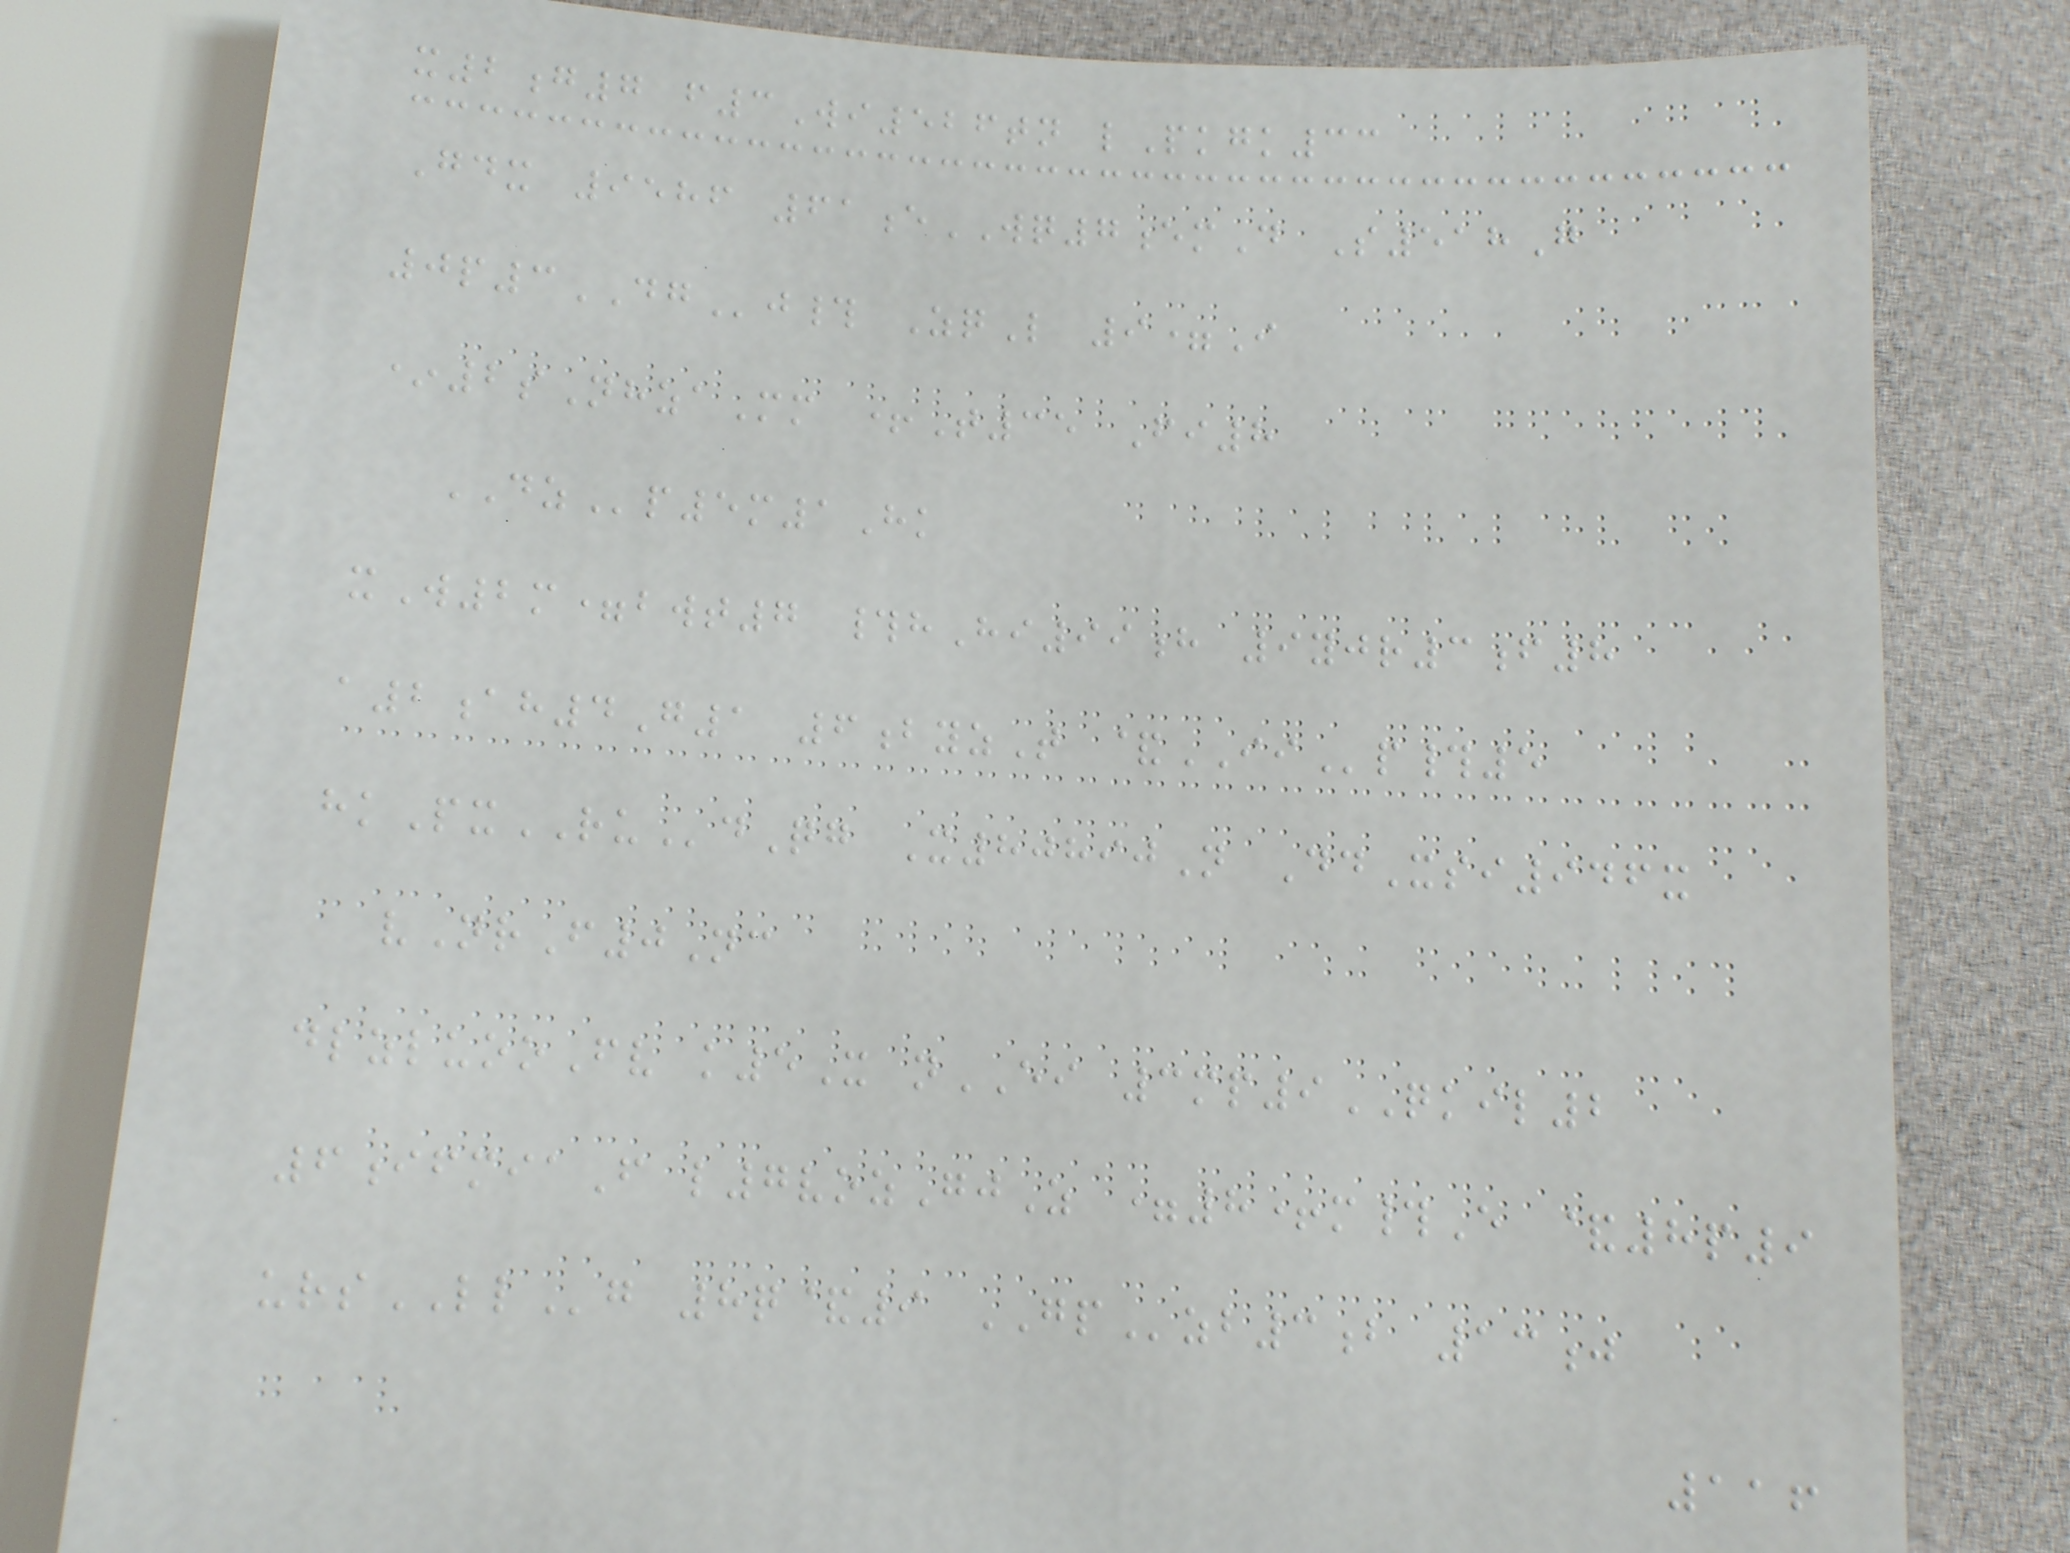x2g7 f3Wi526tn lPkgk33
Gdx 9586 61eWQ7emD S518G
0p3DGj# ZqL 9=I
*2sNhzaMm +T35 Fi8
DZp5m1Hk
xW2m=bwt7 #hHi99h 9yjr3f8
a2ah4G1 6byzT &IIp#5
hkPxRUdQg X80890N DdXsi946x
vNrF0Nc
dlzluooFv k5X nEI 3mp9QKIL2
6ifmiaF l7vozGjZ =8+m#E &8p9
ursLLg 8q&9 GPzb3b 13j
116
